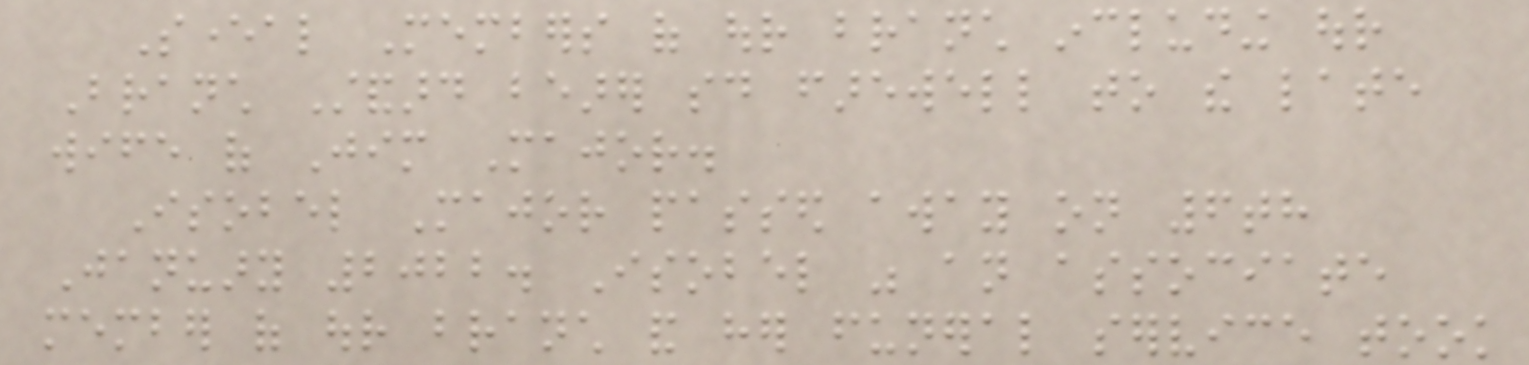Several Members of our branch including our
Branch Standard bearer said farewell to the late
wife of Jim Major.
Isobel Major passed away on 6th
January 2022. Isobel was an associate
member of our branch and her funeral service took
